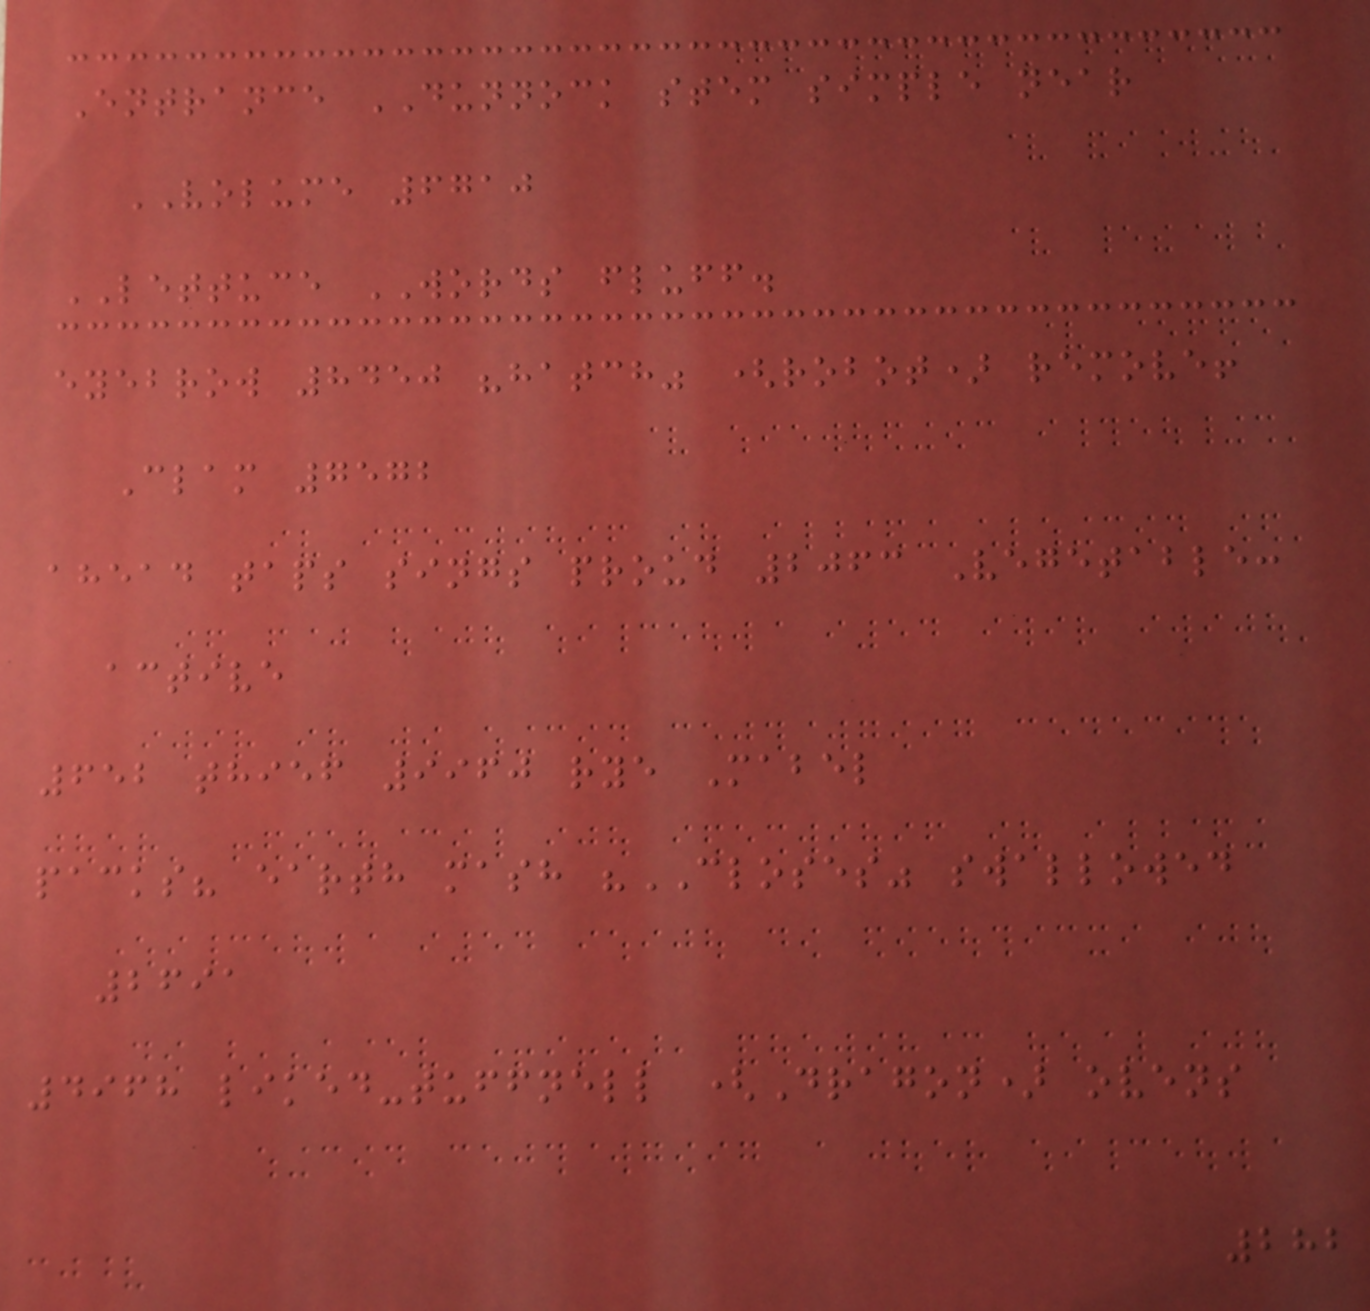Entrance DUNNOCK stem simple near
VOLUME 6710
LETTUCE WORDS fluff.
eyebrow 8450 "hatch" (robot) remove!
Clam 7572
ahead taps sings proud 2063 Vegetable:
active
652 thief 9960 rye Mabel
packs? earth mash "CLOSES" swallowed
2691
4968 liked-tuffnell (Dragon) ovens
282
